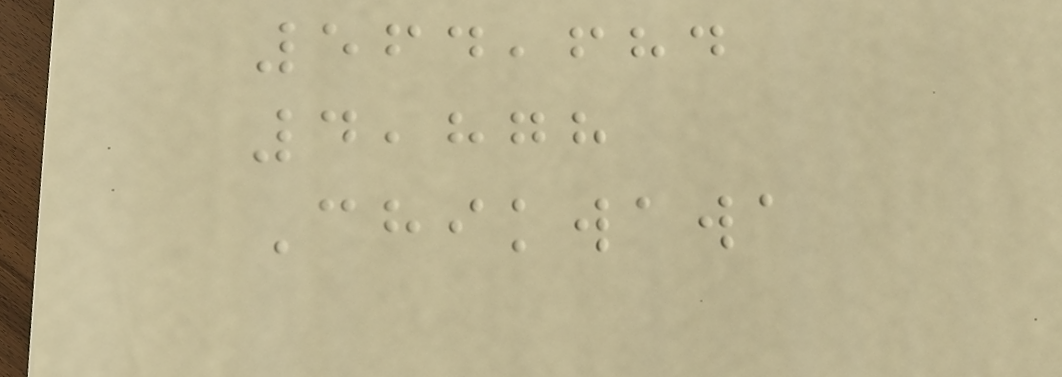564,684
4,878
Chikwawa
